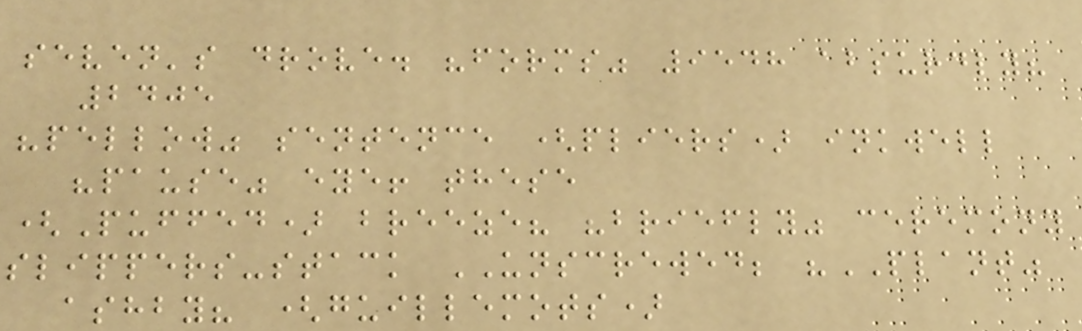seven's drove. "forms" 9548 absurdly?
2405
"pellow" sentence (pliers) inkwell
"pause" eye! these
(Puffed) breeze? "briefly" ceremony
slippers-stack UNSCREWED; "PLANT"
ashby? (guillemots)
